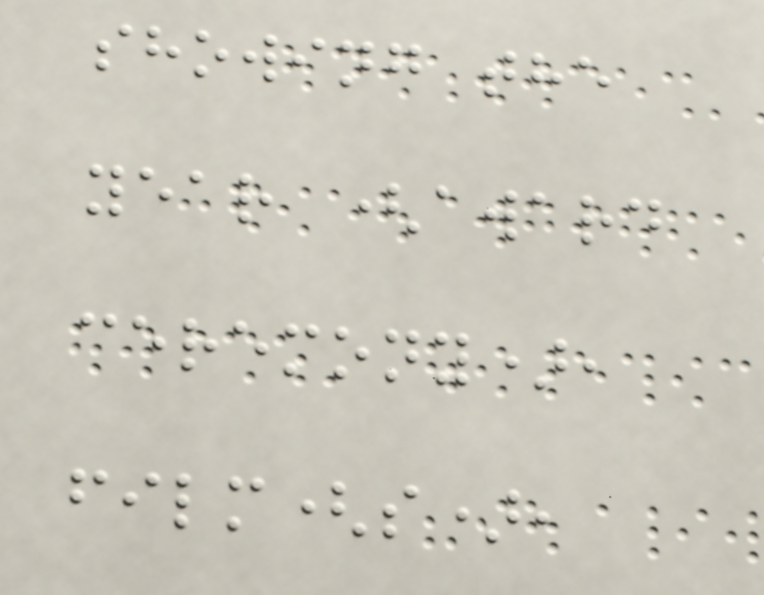showing the
year (award
ceremony),
film(s),
